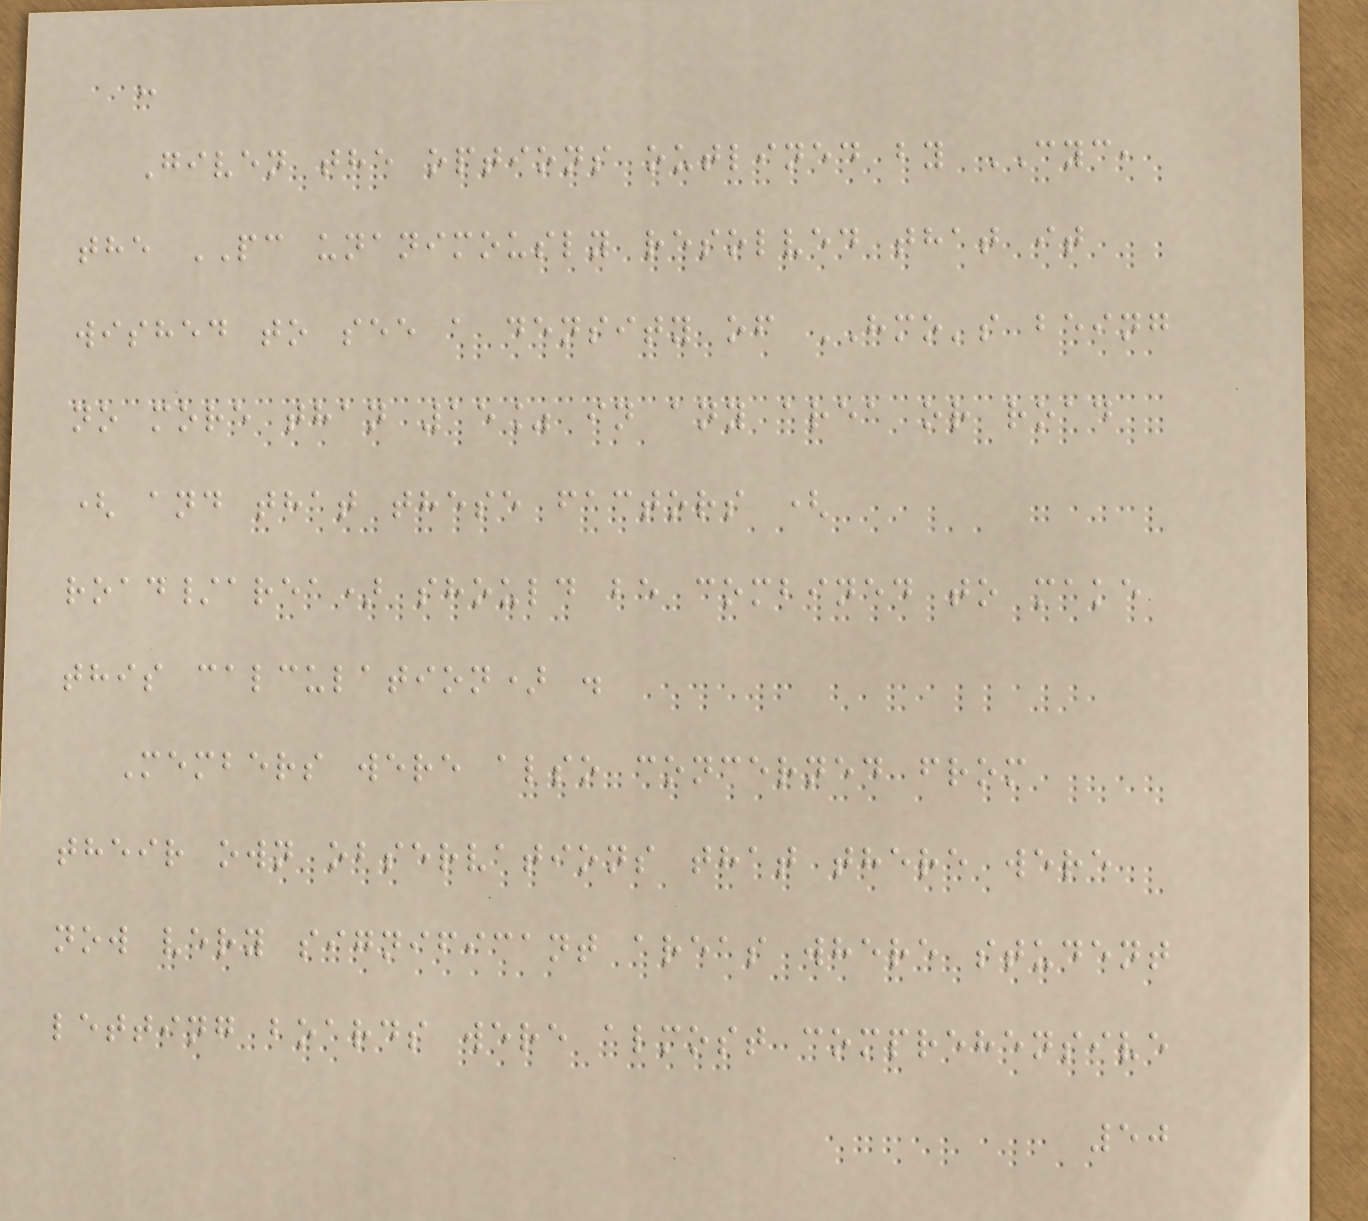-
Given the options outlined by CYC,
the PC unanimously resolved that it
wished to see a density of HMO's being
no more than 15% in any area or road
( and that these factors (
road/area) should be combined to make
this calculation) .
Members were also concerned from
their own observations that there were
now very significant areas where student
letting boards were almost comprehensive
50
